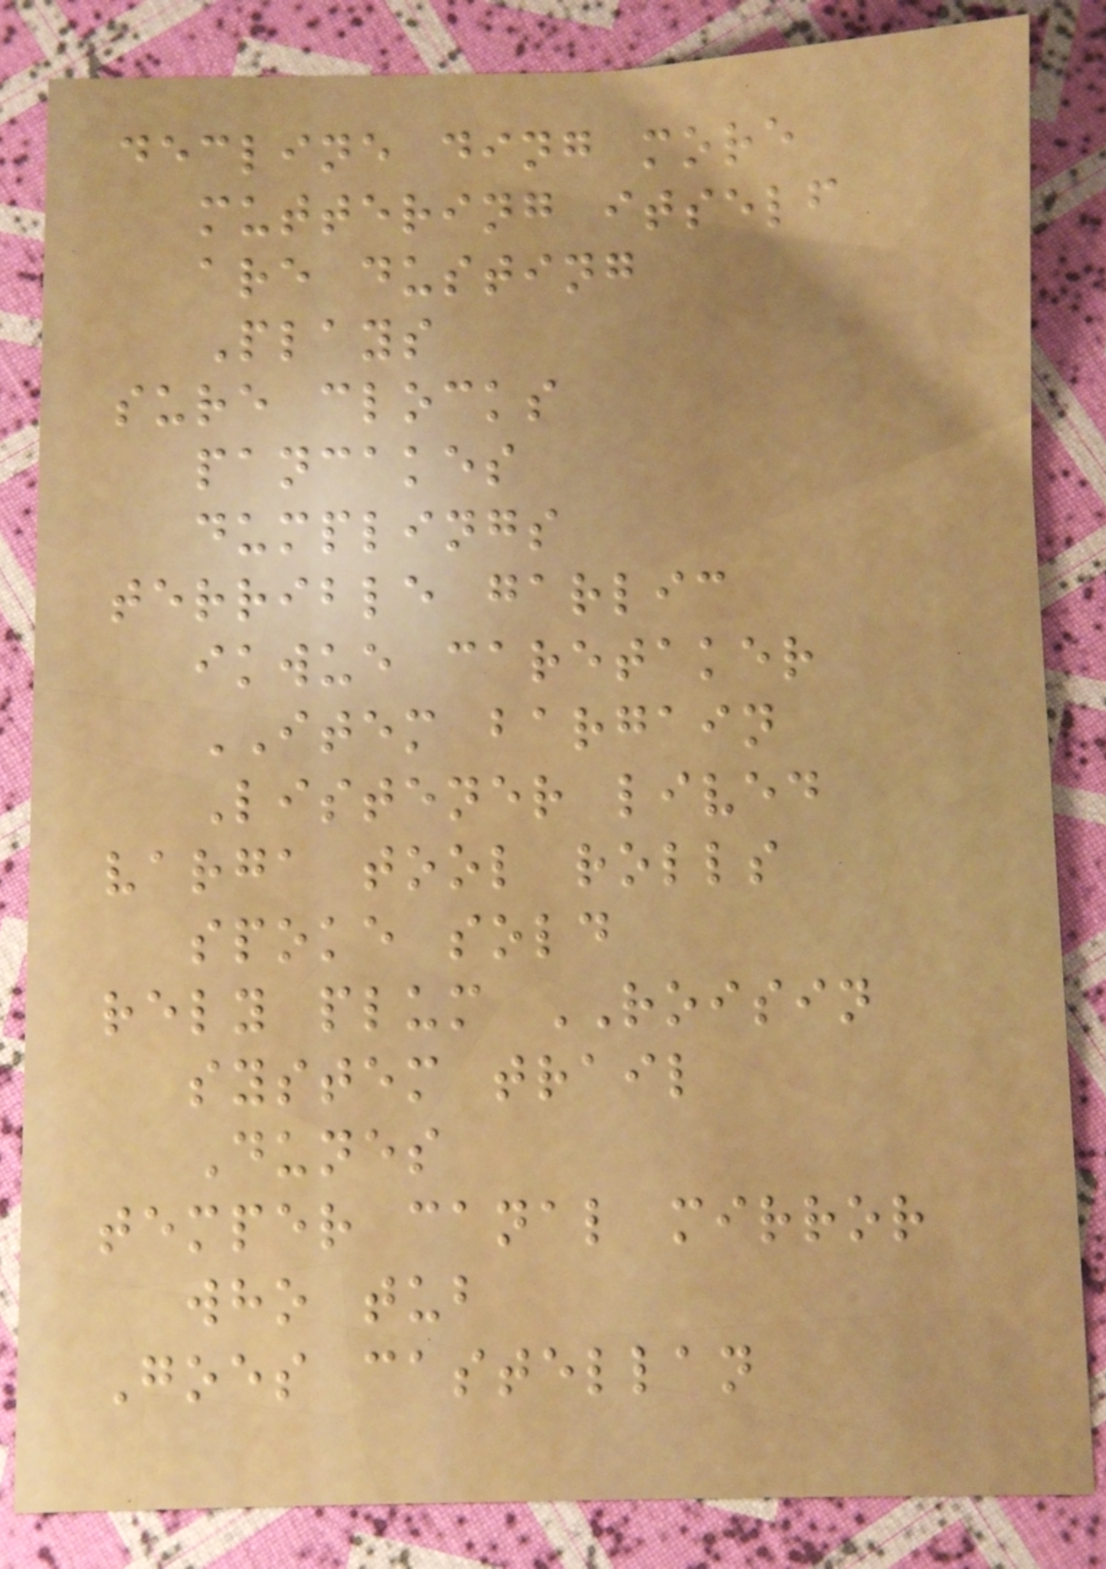decline ding more
muttering itself
are dusting
Plays
sure clocks
pancakes
dumplings
terrible garlic
ikwue caretaker
ITEM bargain
Listener lived
varga tool rolls
spoke sold
rely plum ROISIN
system trail
Dunes
temper canal mirror
who tub
Goes castellan
